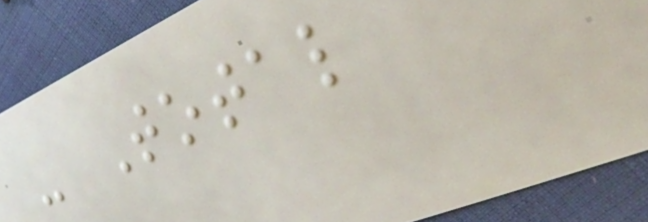- Total
